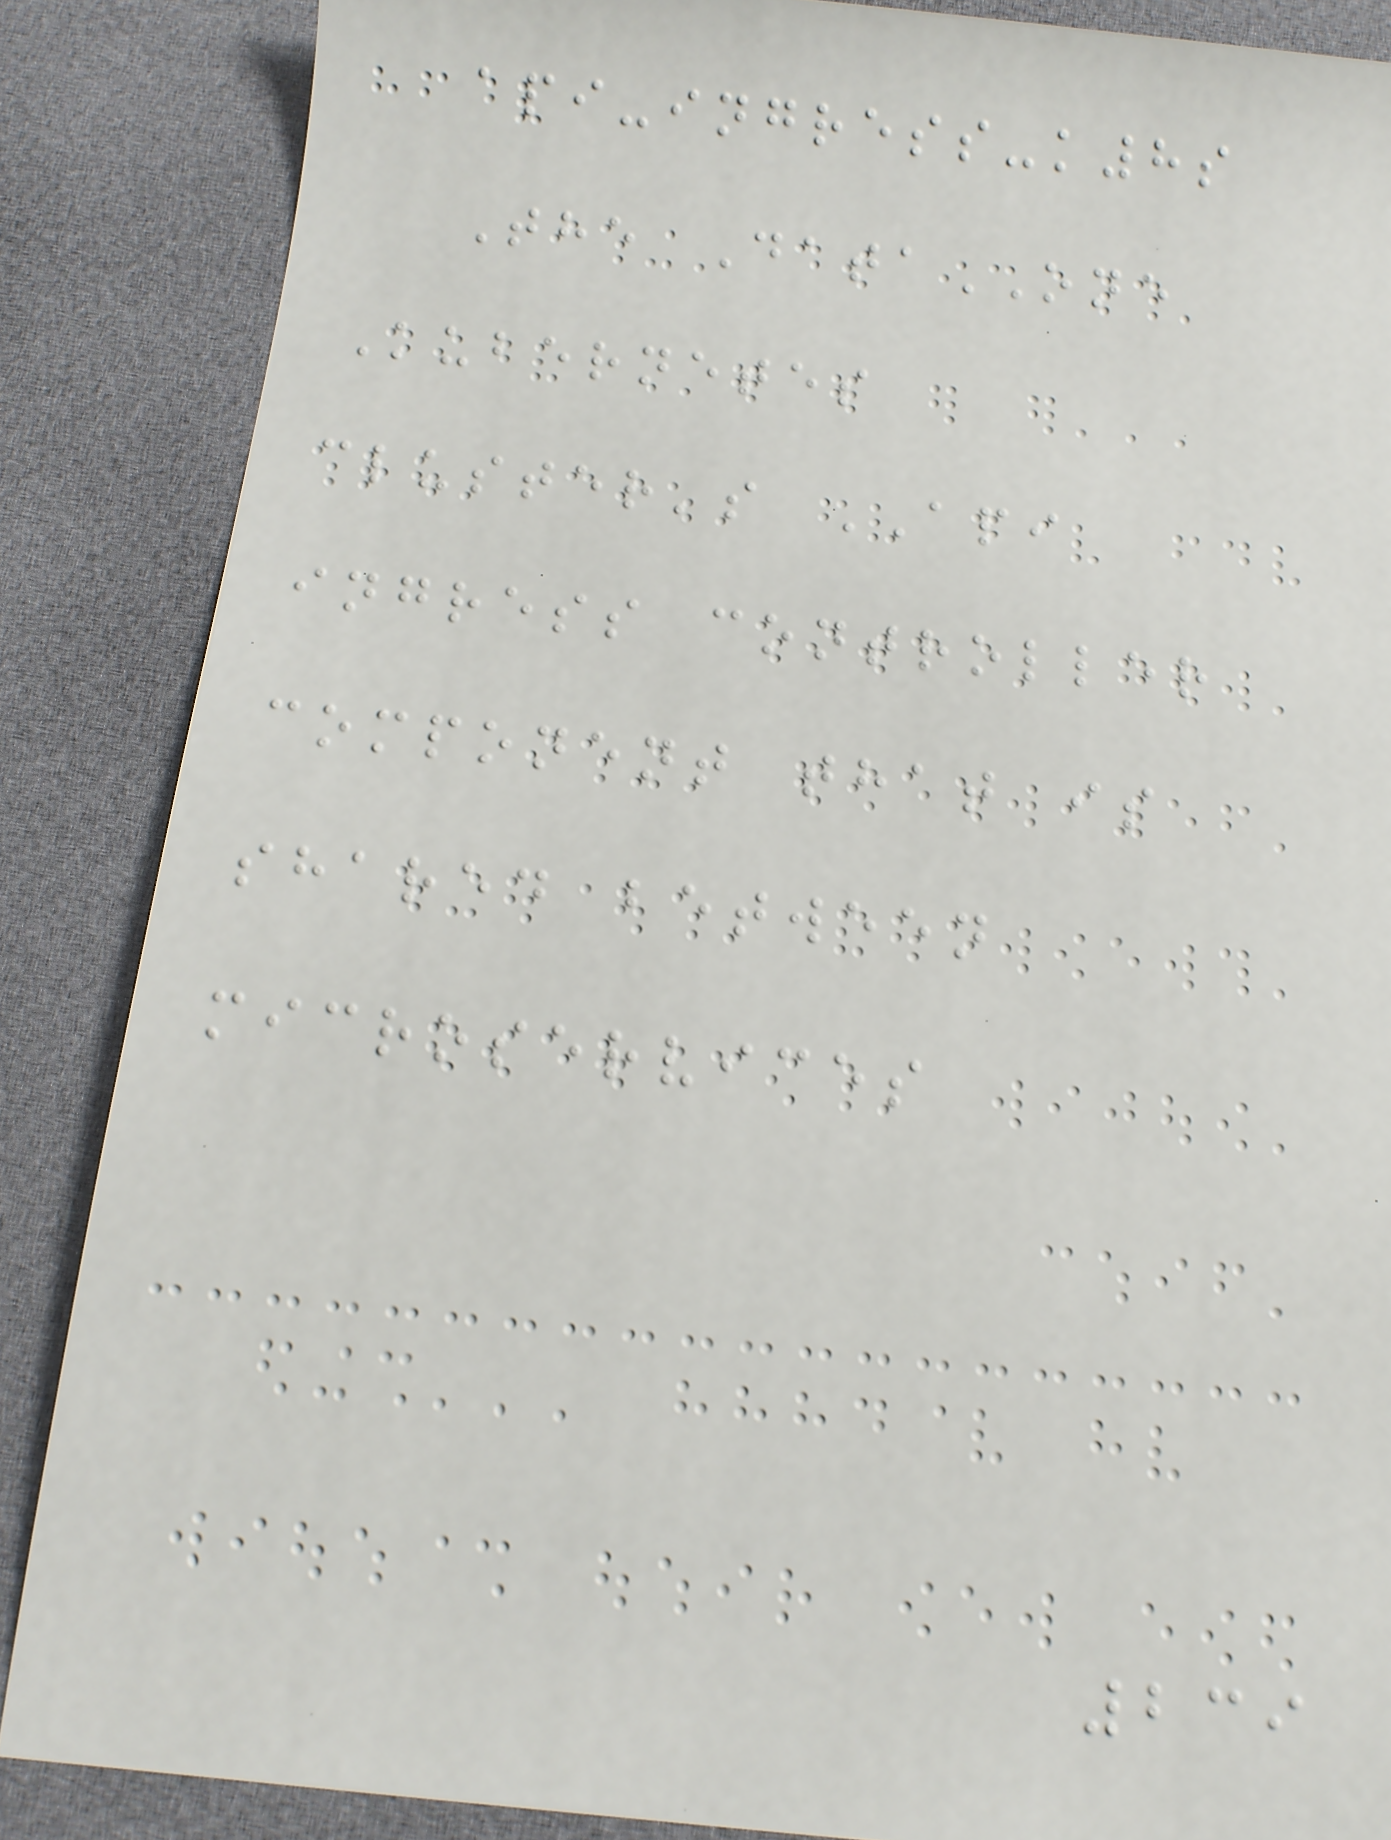api-ingress-k8s
The DataONE
Kubernetes
cluster's API
ingress controller
component that is
shared between
microservices
239
